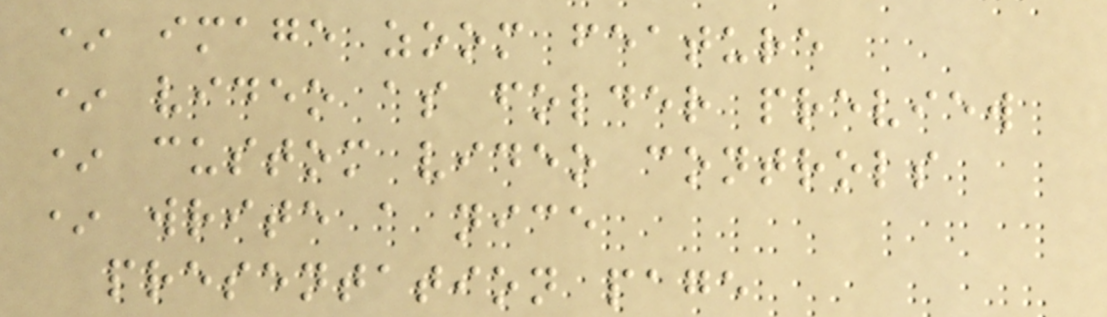* image zoom feature
* video as folder preview
* custom video controls
* write a nice
presentation page
